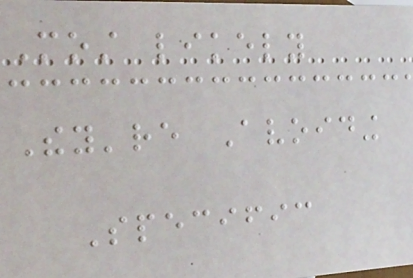Most likely
They're Avoiding
Specific
